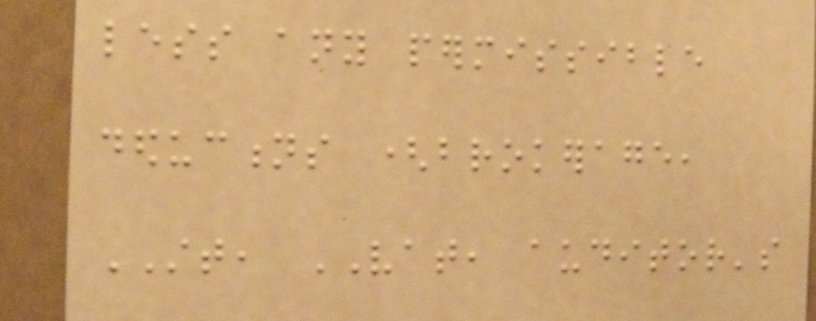less any permissible
deductions (brokerage,
STT, VAT, auditor's
